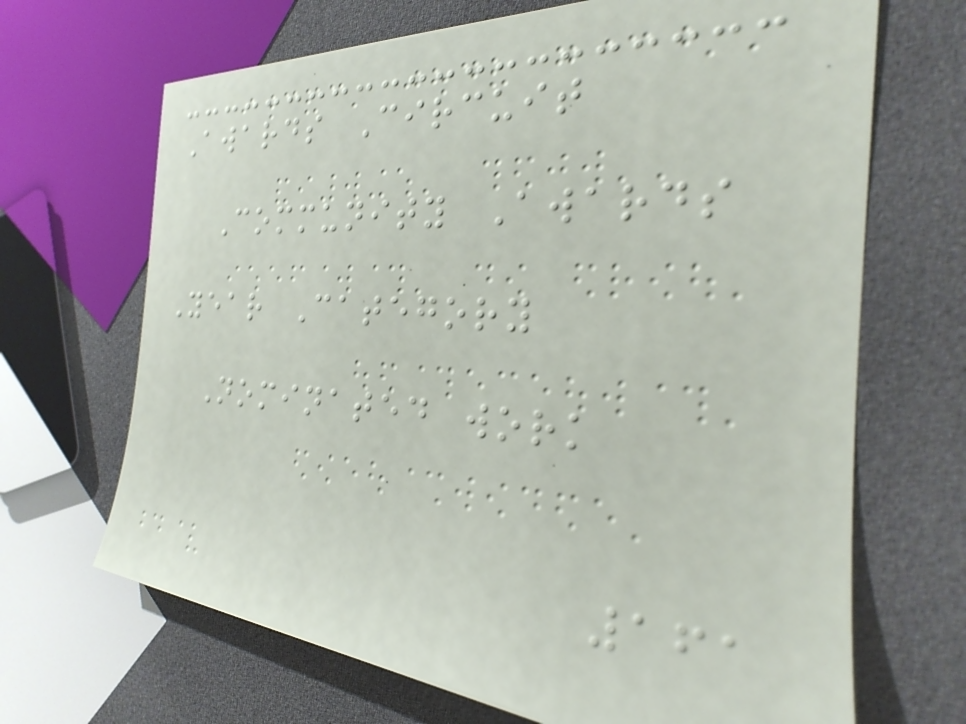Awards Circuit
Community Awards
Year Category
Nominated work
161
